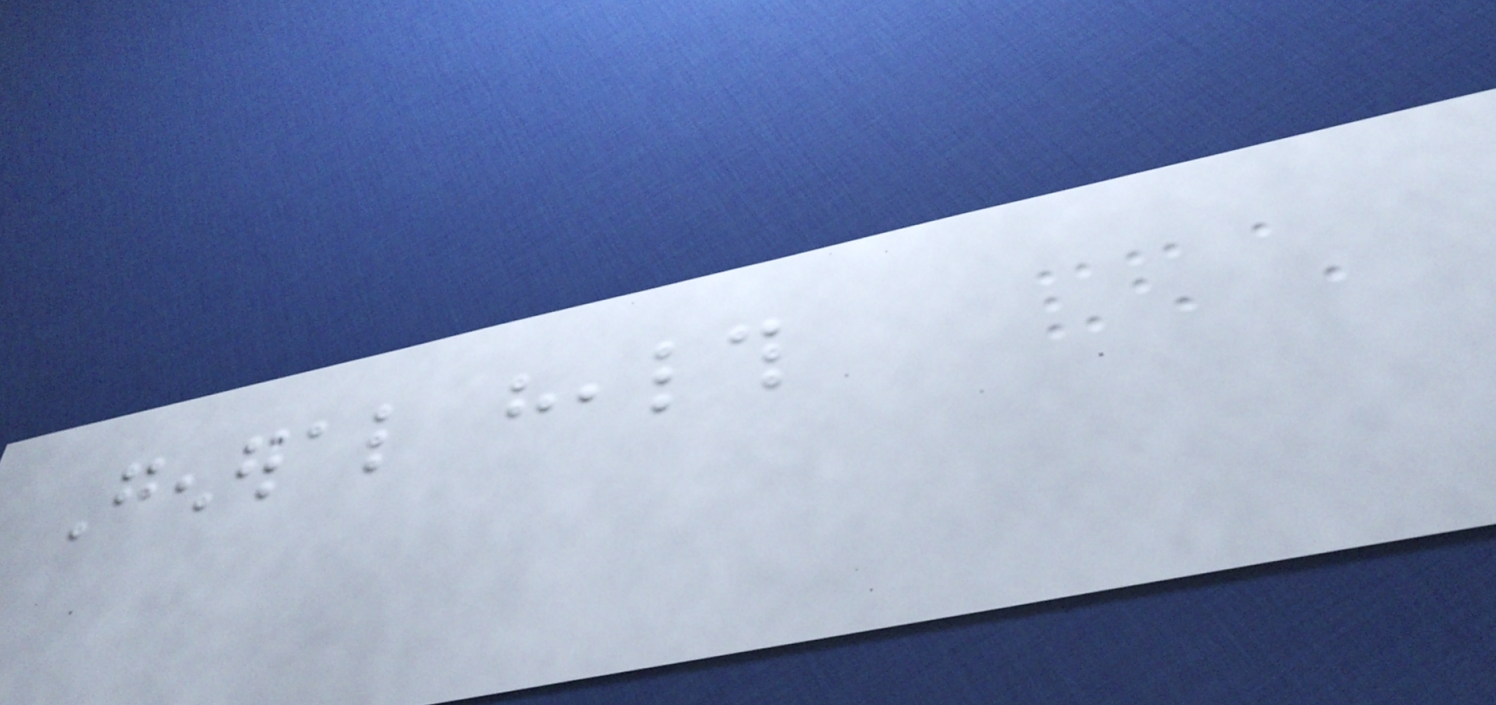General health
